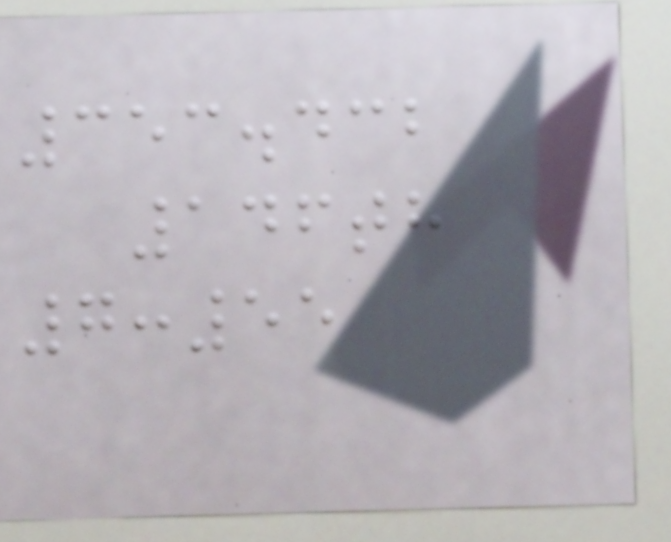353.432
146th
7:55
